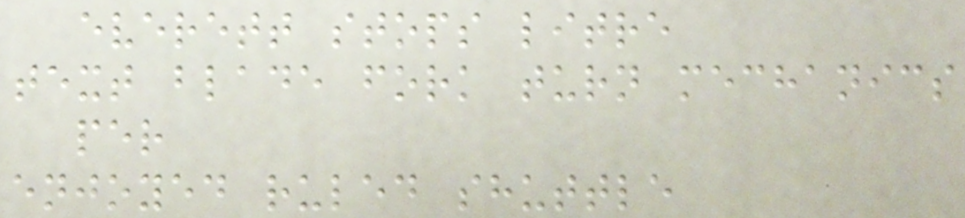everett stops litre
text blade fork turn mechanics
per
enjoyed ruled shuttle
